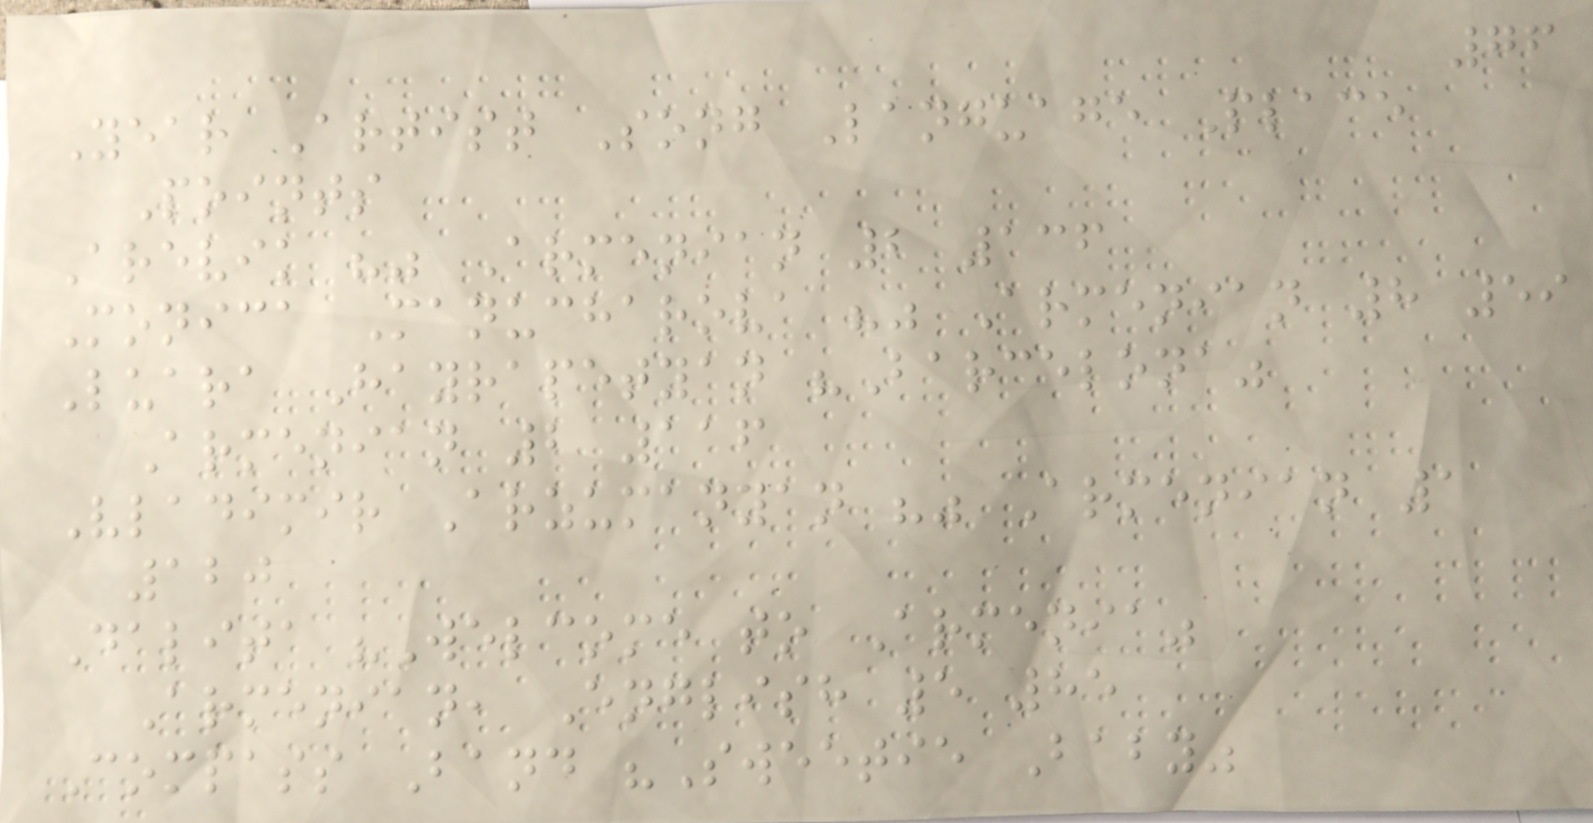76
Year Artist Song Language Place
Points
Arevik "" Armenian 2 136
Monica Manucharova "" Armenian 8 59
Luara Hayrapetyan "Barcelona"
Armenian 2 116
Vladimir Arzumanyan "" Armenian 1
120
Dalita "Welcome to Armenia"
Armenian, English 5 85
Compass Band "Sweetie Baby"
